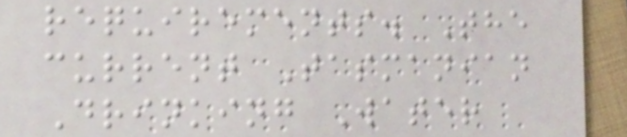requirements. The
current Tasmanian
Drinking Water
